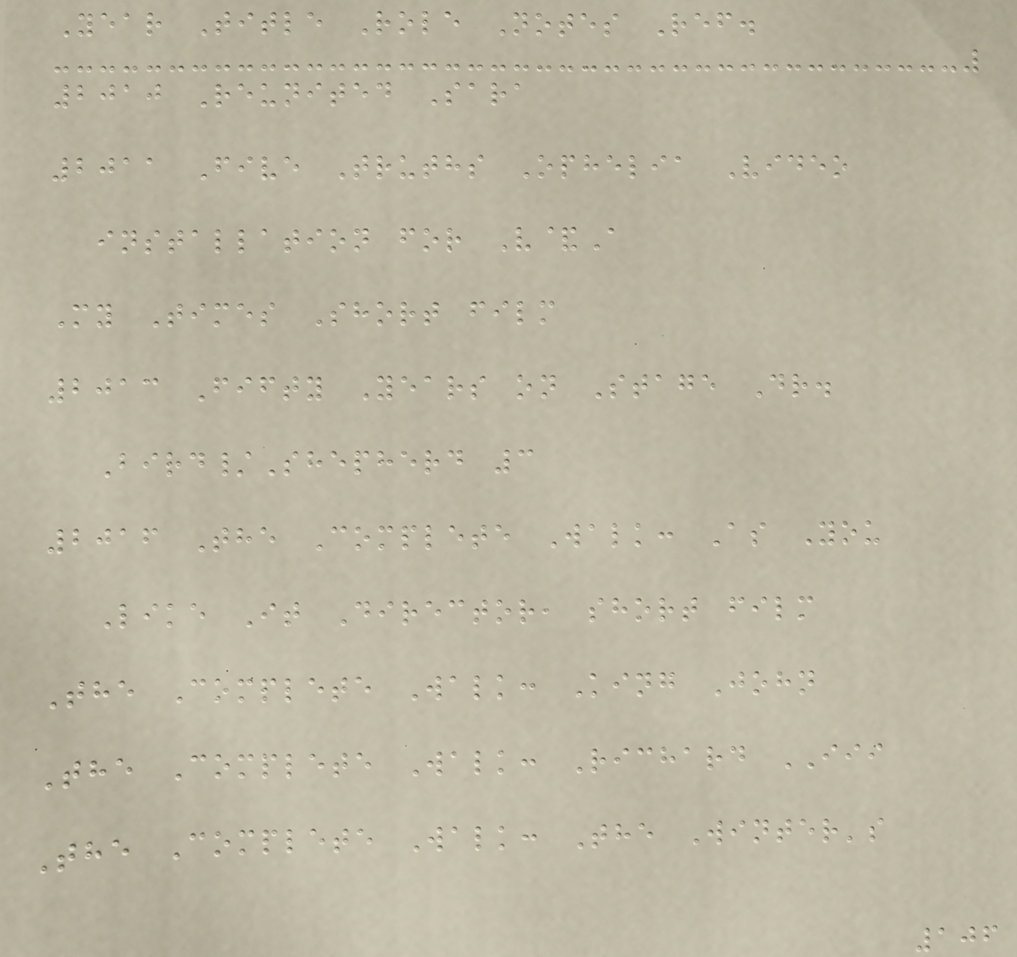Year Title Role Notes Ref.
2010 Reunited Sara
2011 Five Truths Ophelia Video
installation for V&A
My Times Short film
2013 Fifty Years on Stage Dr.
Bird/Shepherd 3
2016 The Complete Walk: As You
Like It Director, short film
The Complete Walk: King John
The Complete Walk: Richard III
The Complete Walk: The Winter's
106
